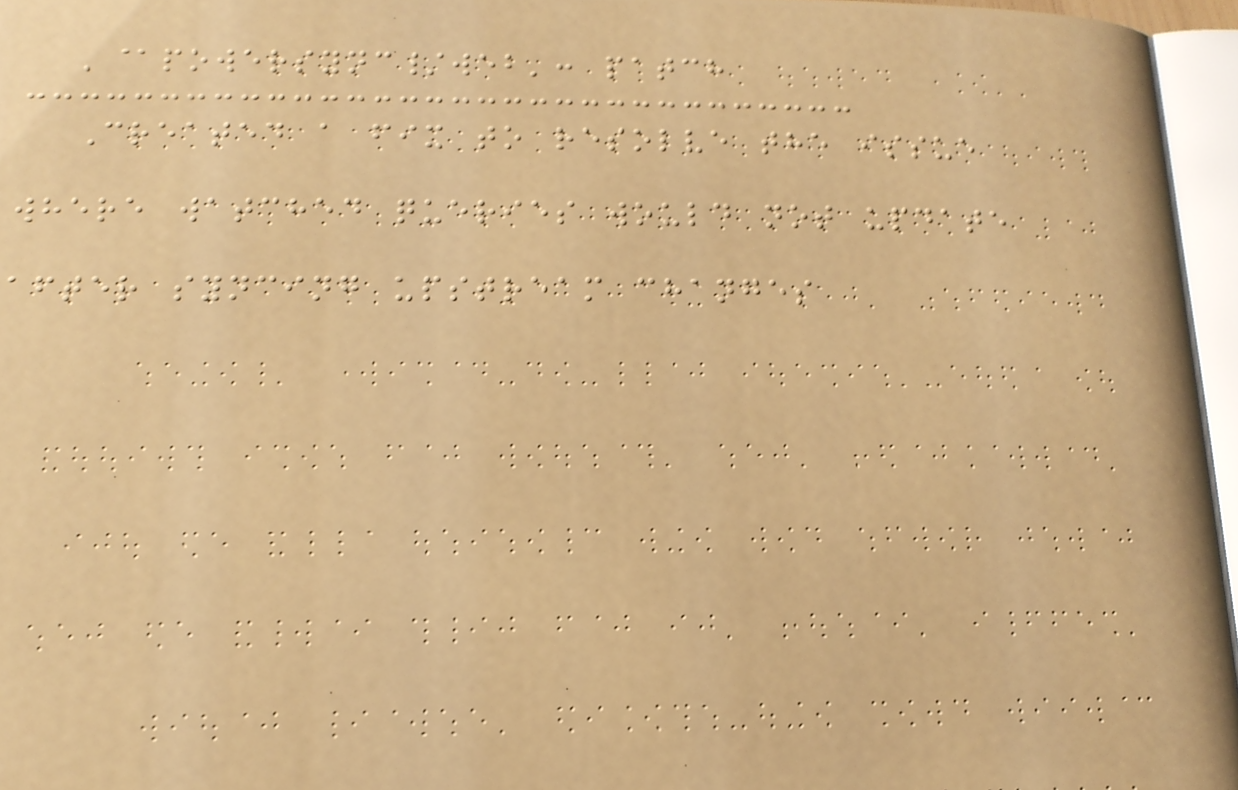'@powersync/web': patch
Created a fix to resolve the issue
where watched queries would not update
after syncing upstream changes
